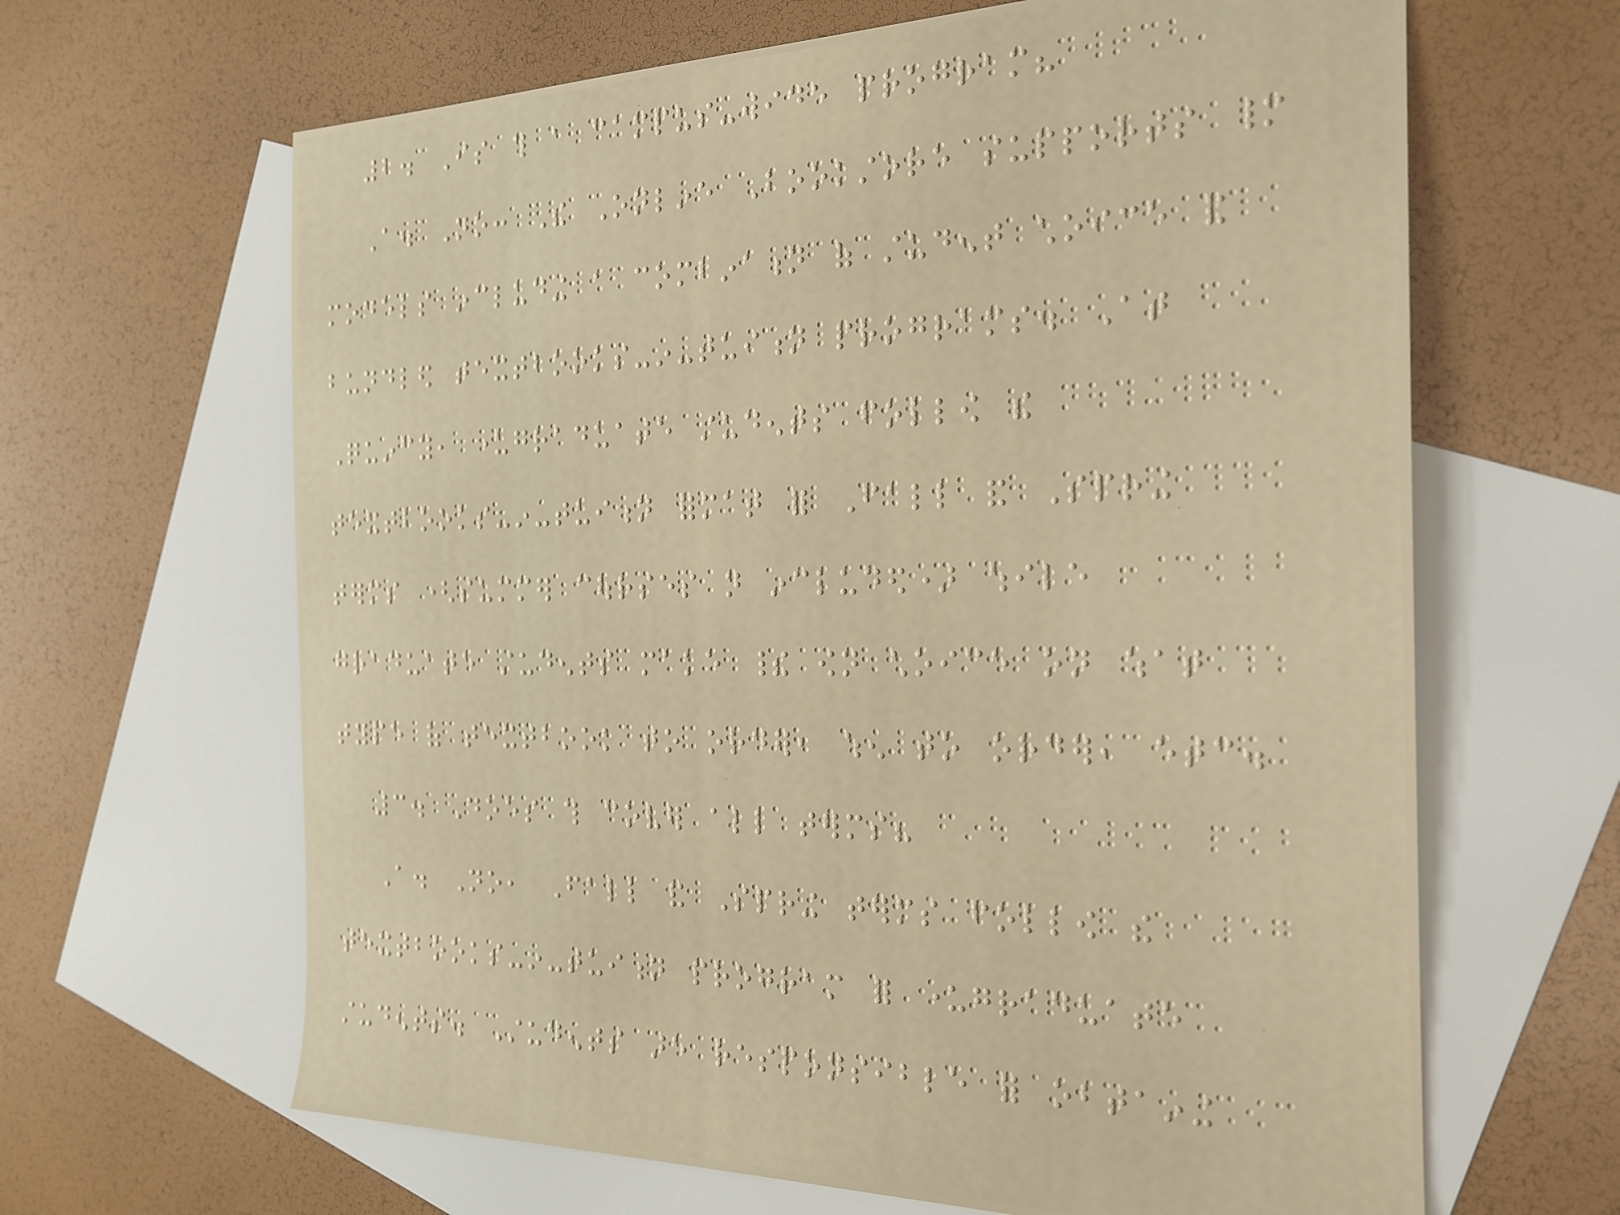2. Is this a campus-wide program?
A. No: The Online Bookstore supports many
models including a combination of student choice and
bundled textbooks-in-tuition programs. At
Quincy, undergraduate students follow the
textbooks-in-tuition format for Fall and Spring
terms (summer courses not included) while
graduate students make their own choice on what
type of textbook to order, when to order, etc.
3. Does this cover all terms?
A. No, Fall and Spring terms follow the
textbooks-in-tuition program for undergraduate
students. Students are responsible for obtaining
